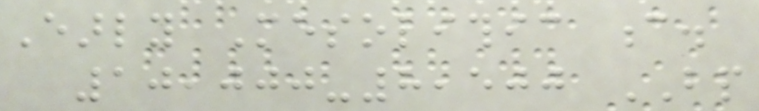Early Mesolithic c.
10,000-8,500 BP
